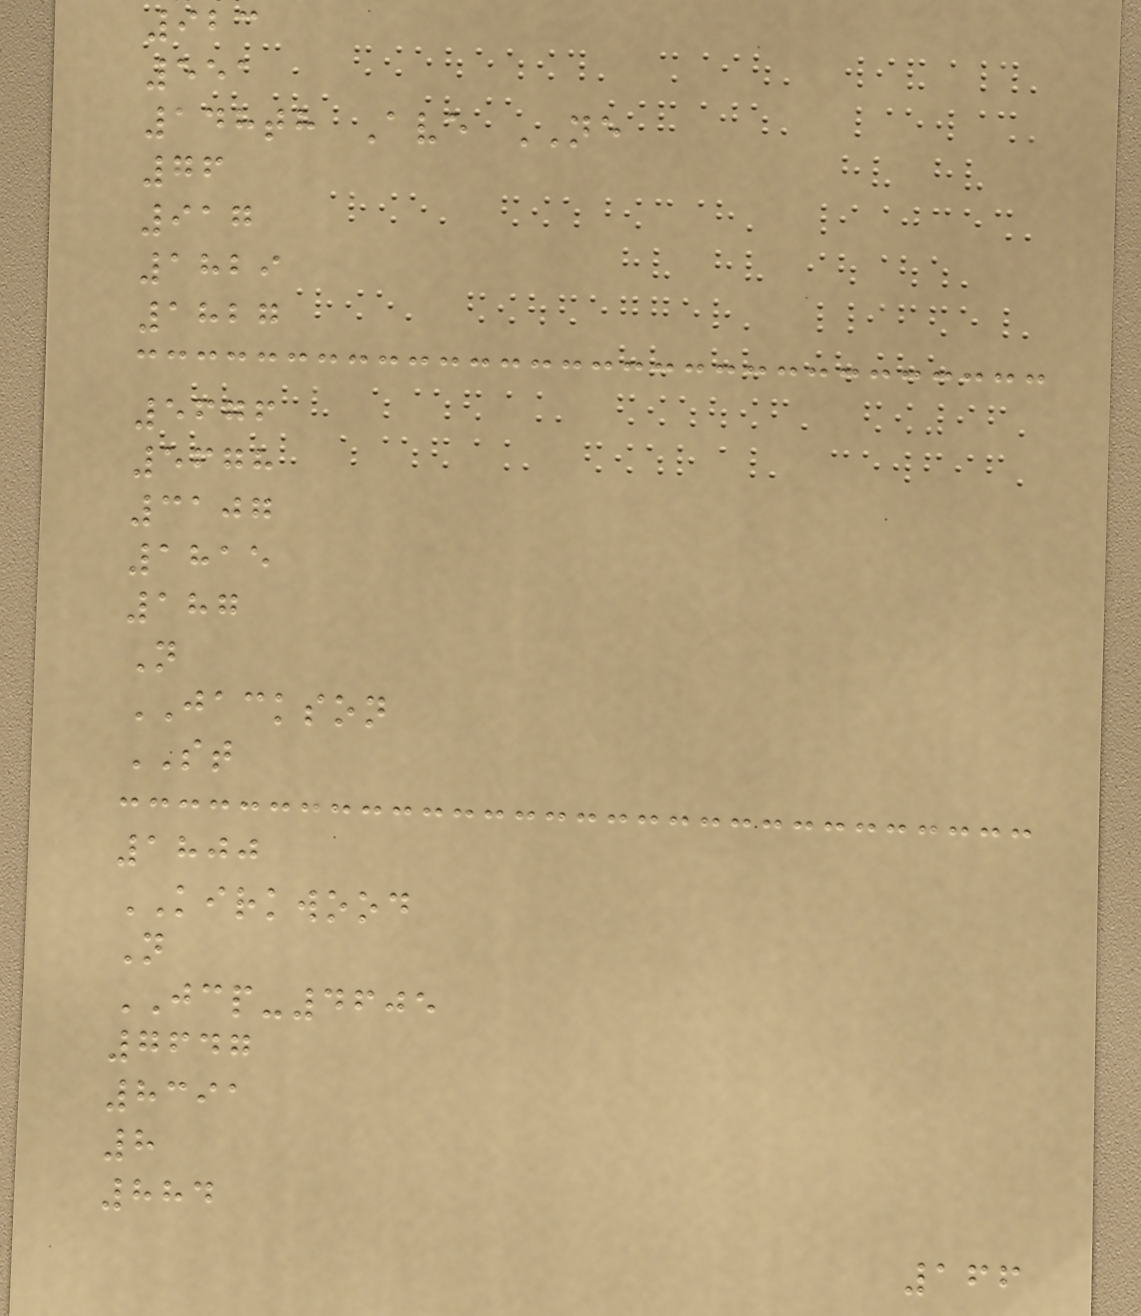923
551
148th Ave NE
76
917
1829
1827
5676
5678
3107
1815
187
N
JACKSON
ST
1800
KIRKWOOD
N
JCP-4605
7647
8391
8
884
166
